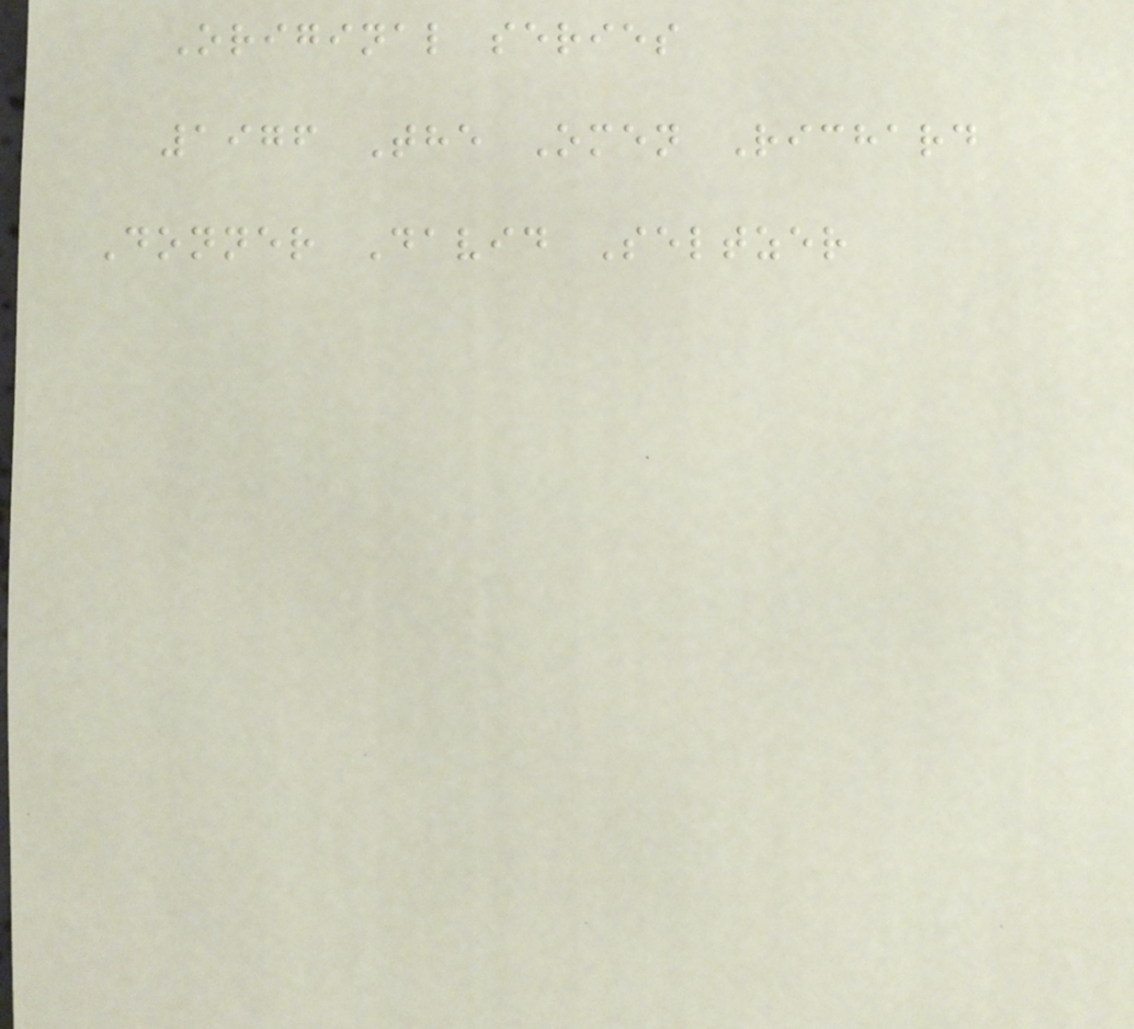Original series
1976 The Omen Richard
Donner David Seltzer
